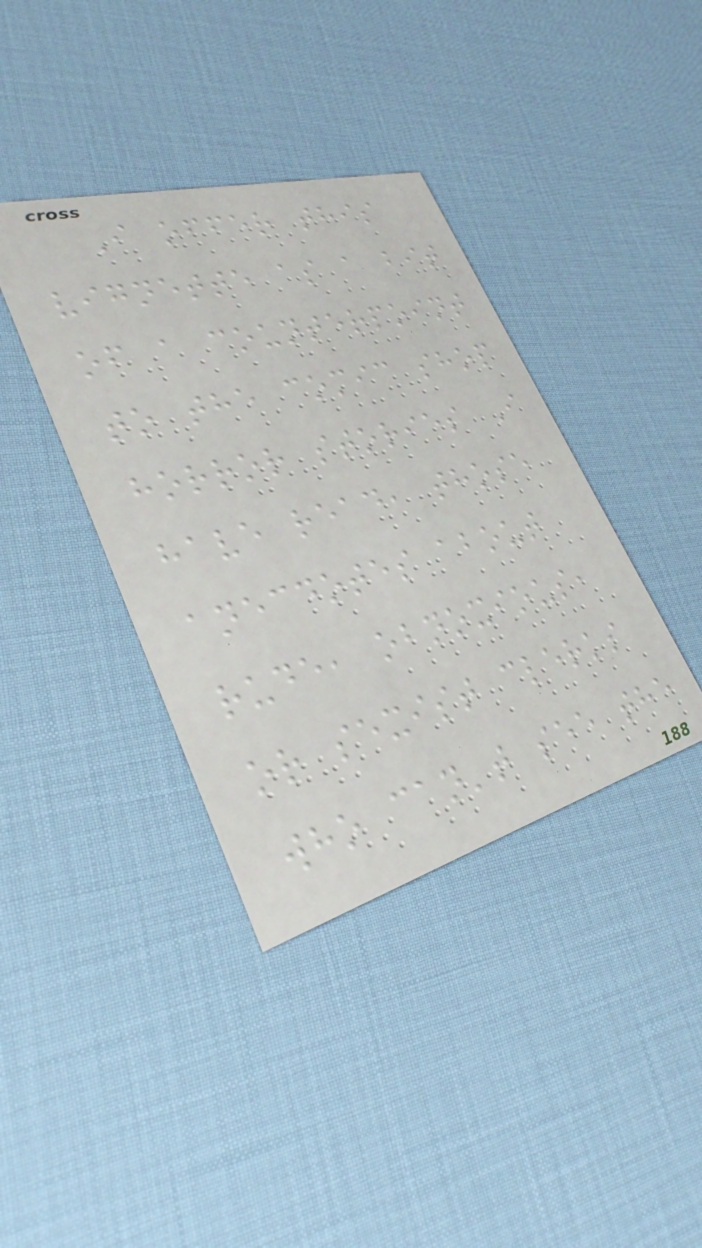I offer this
vignette as a bit
of a counterpoint
to the comic shop
horror stories I
have read, those
anecdotes about
rude, obnoxious,
or sexist clerks
who can't see the
